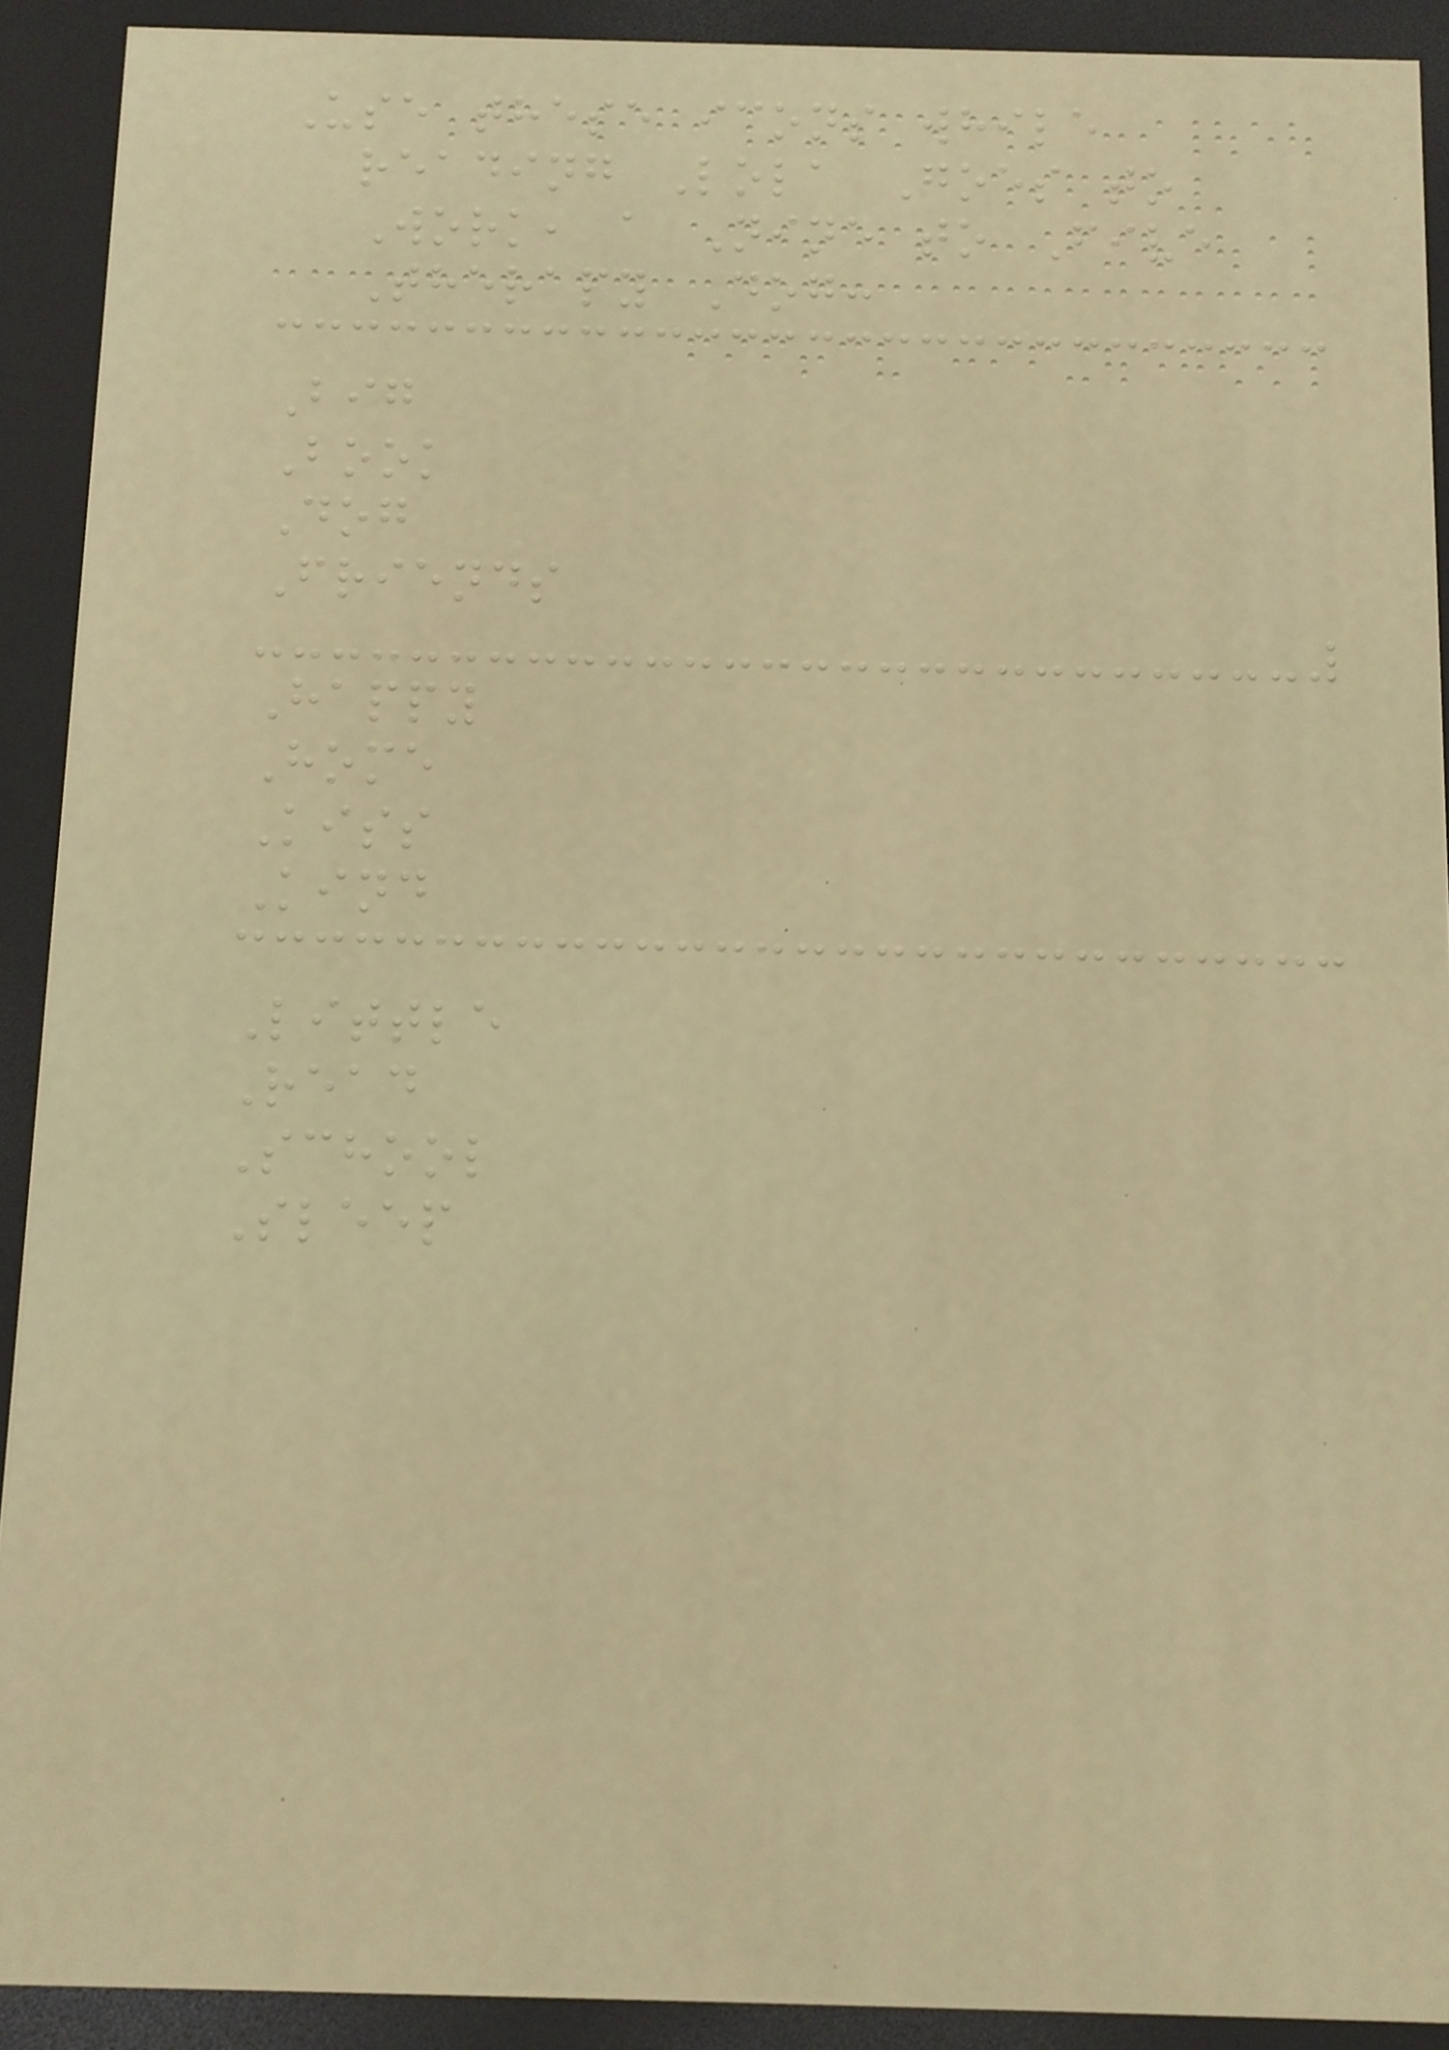Use these icons while
reading Lola Goes to
Work, a Nine to Five
Therapy Dog:
Big
Book
Dog
Friends
Happy
Home
Kiss
Kind
Little
Read
School
Sleep
